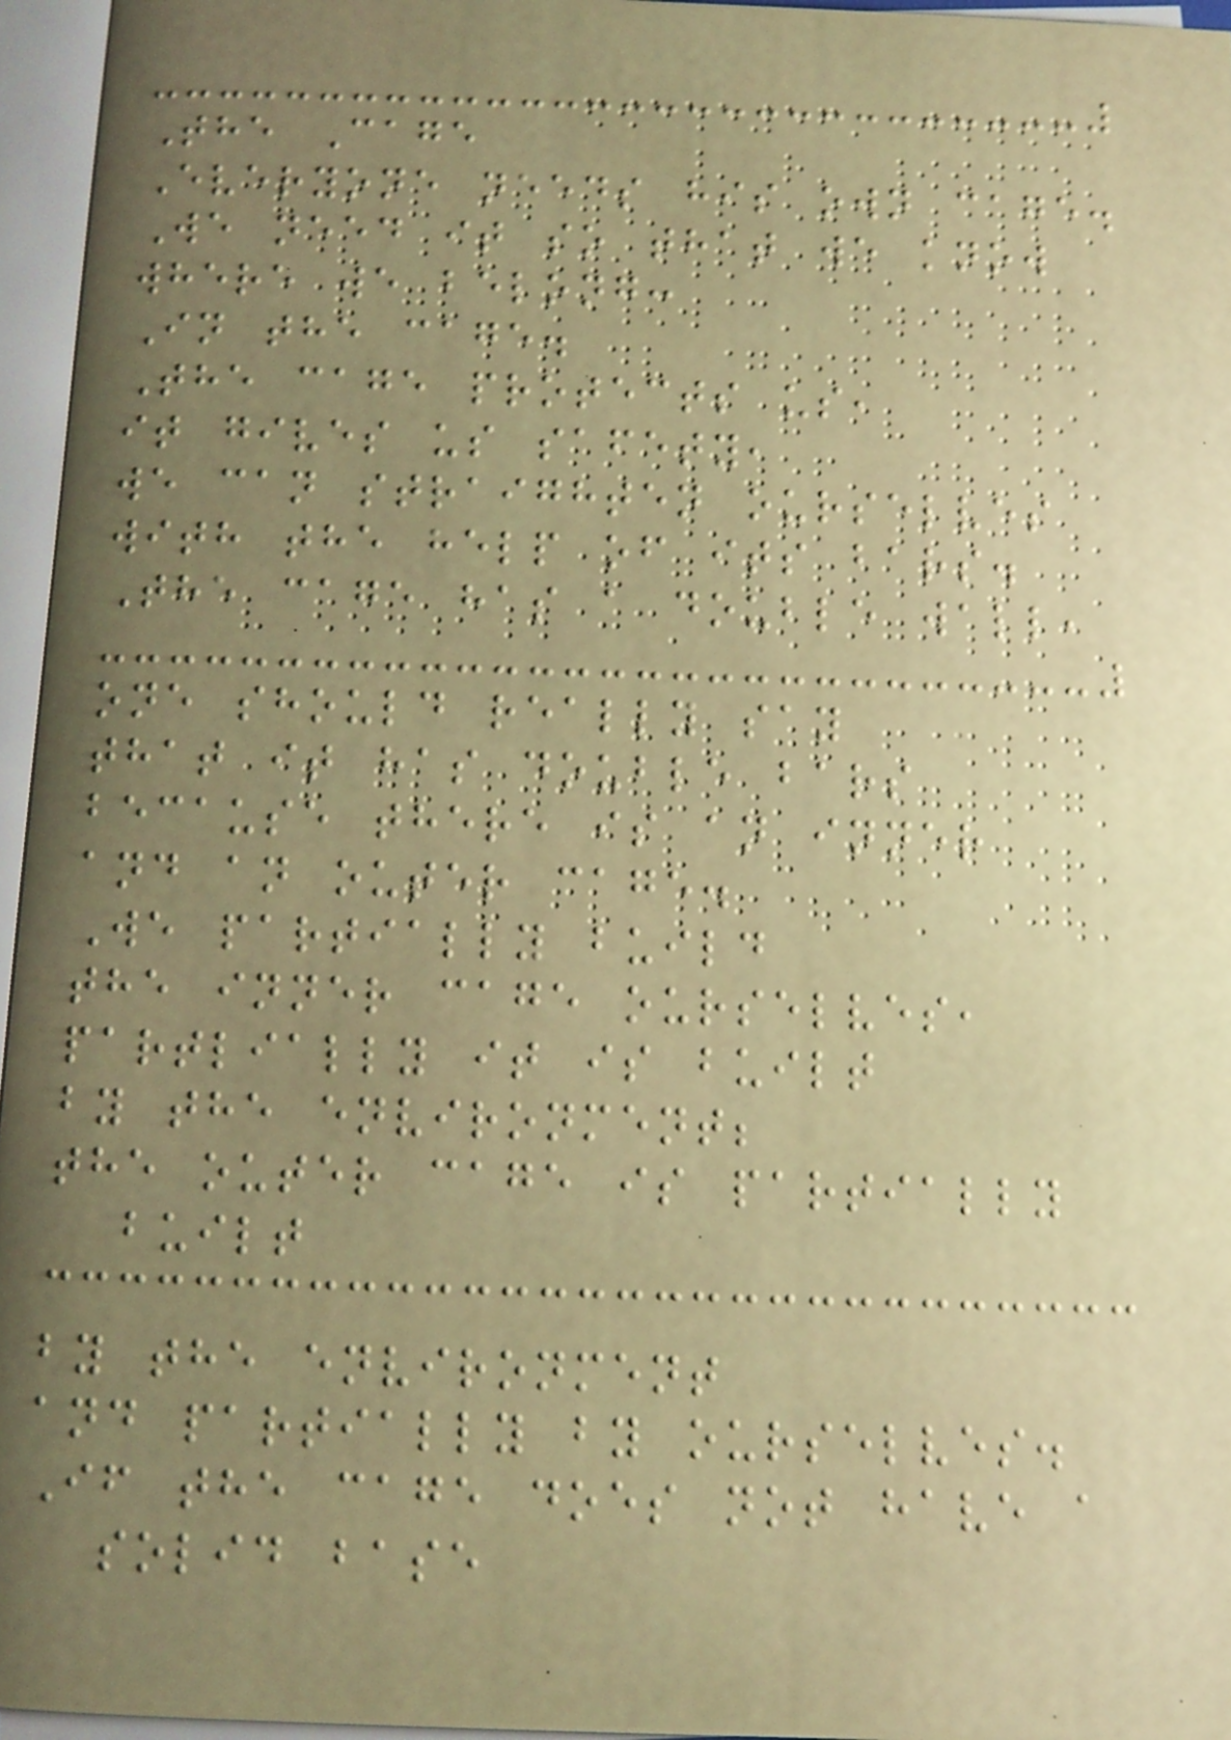The Cage
Everyone needs his own cage.
We need it so that we know
where we belong:
In the cage.
The cage protects us,
it gives us safety,
we can straighten ourselves
with the help of its bars.
The cage has a double wall,
one should really say
that it has double bars
because there is an inner
and an outer cage.
We partially build
the inner cage ourselves,
partlially it is built
by the environment;
the outer cage is partially
built
by the environment
and partially by ourselves.
If the cage does not have a
solid base
